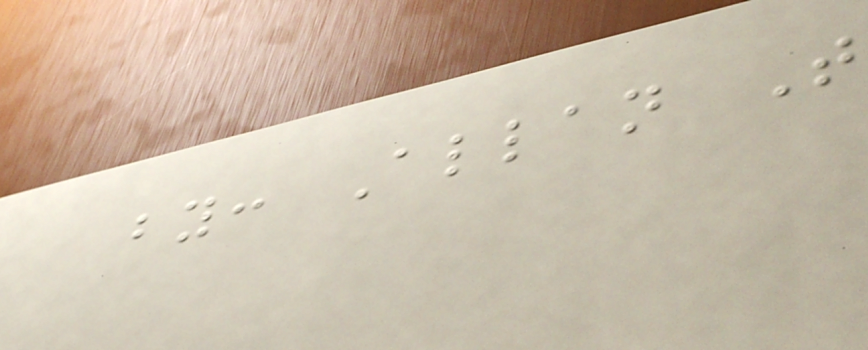by: Allan T
